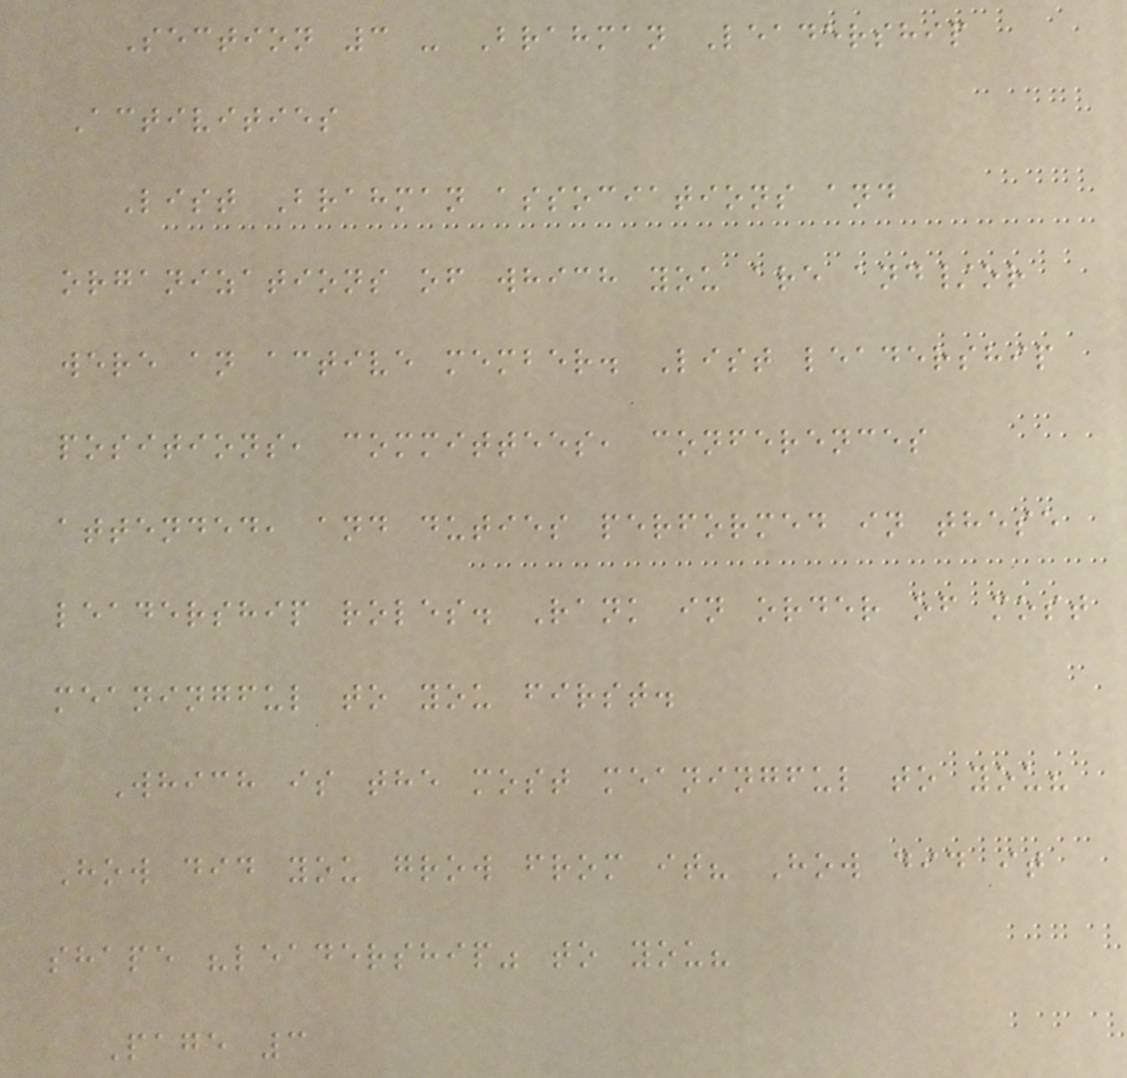Section 3 - Brahman Leadership
Activities
List Brahman associations and
organizations of which you are and/or
were an active member. List leadership
positions, committees, conferences
attended, and duties performed in these
leadership roles. Rank in order of most
meaningful to you first.
Which is the most meaningful to you?
How did you grow from it? How did it
shape "leadership" to you?
Page 3
